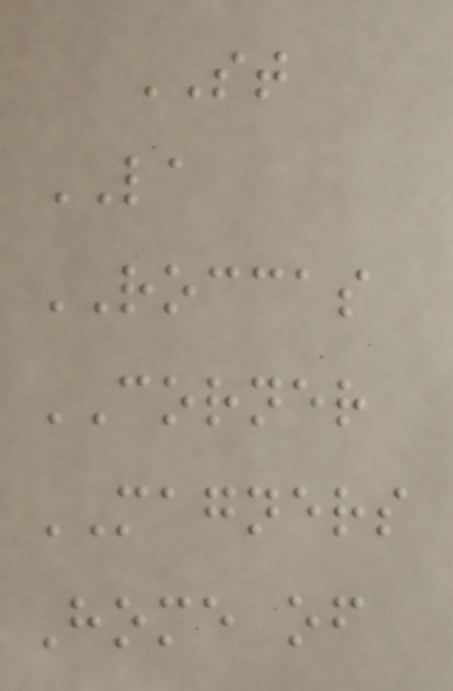ST
LA
ROCCAS
CORNER
MAGNERS
Home of
